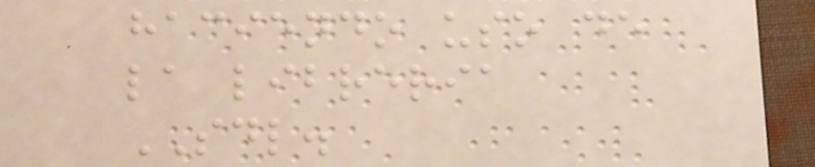haciendo uso de
la libreria
SDL.
